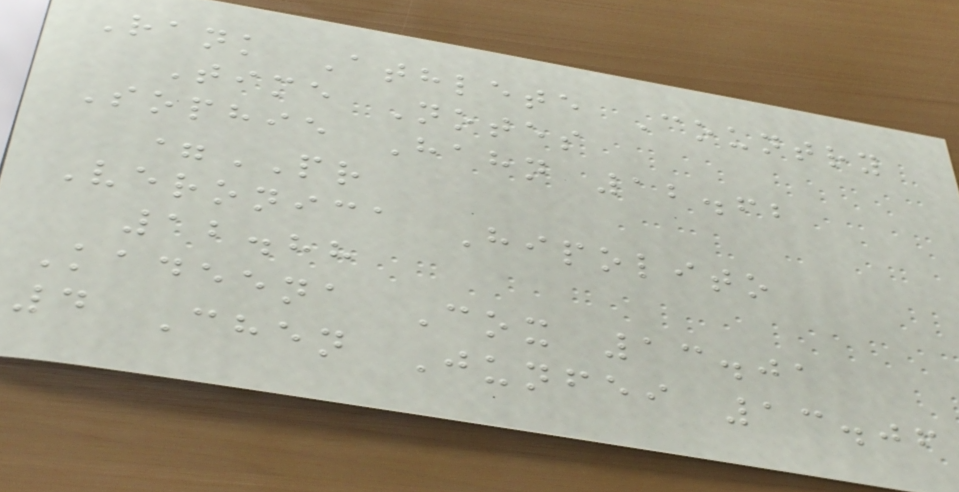Rank Athlete Country
Time Notes
Sophie Hahn 12.62
=PR
Veronica Hipolito
12.88
Kadeena Cox 13.01
4 Chen Junfei 13.06
